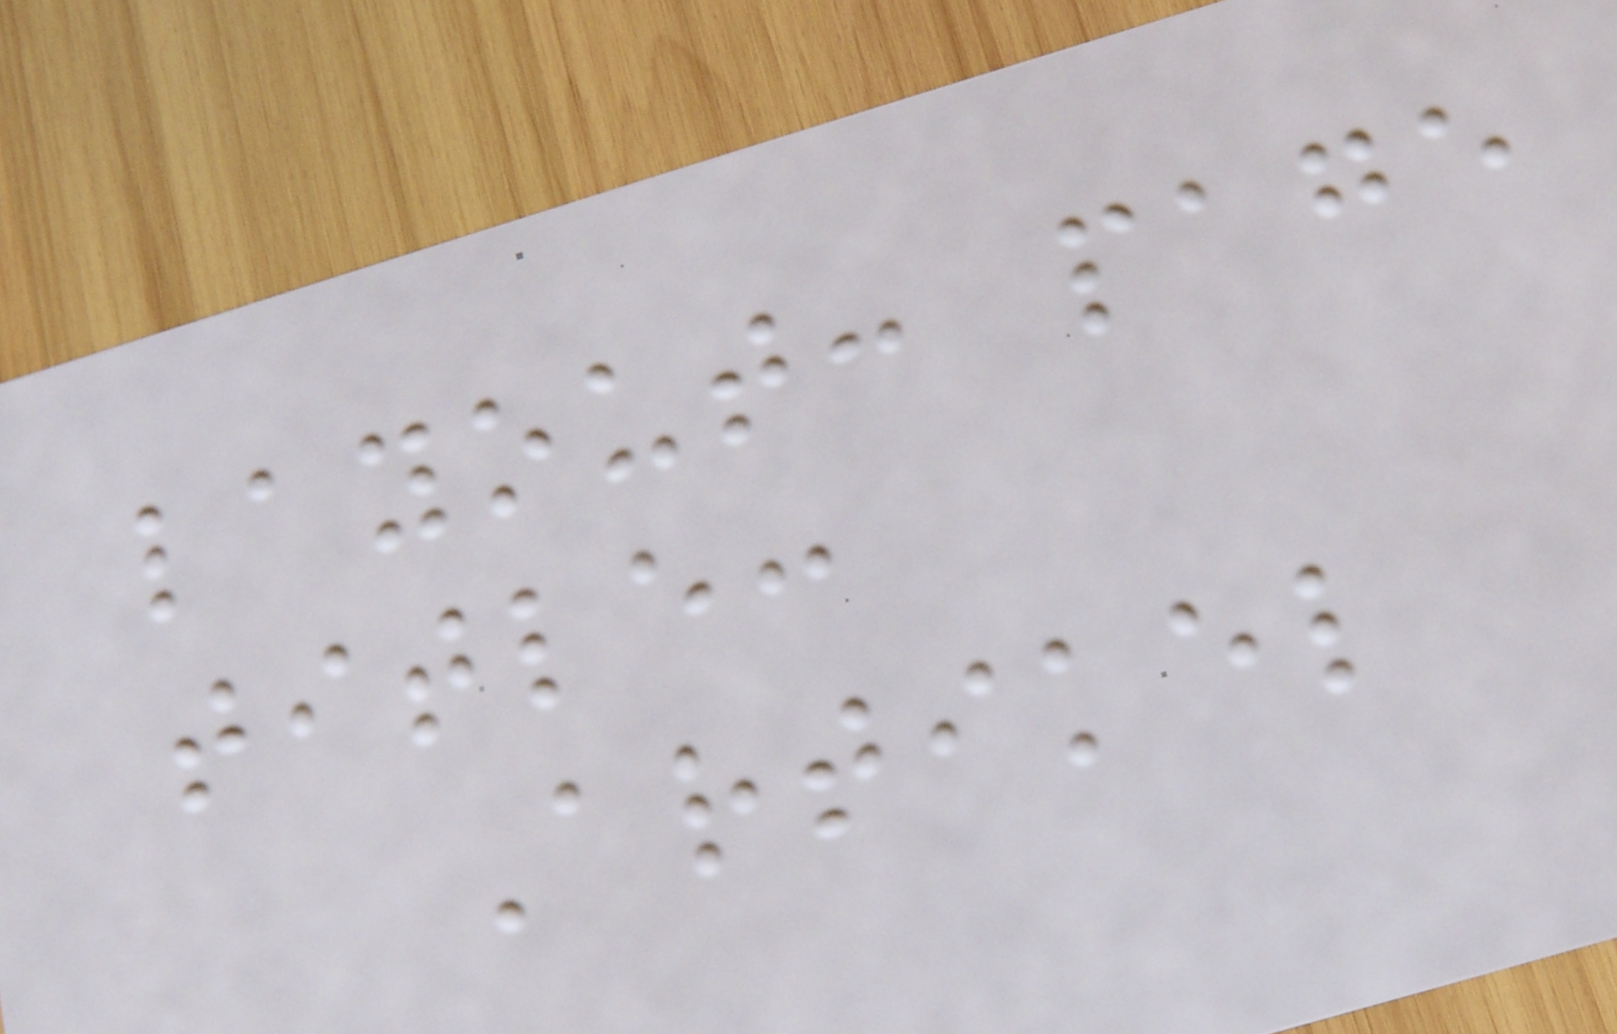layout: page
title:
Artikel
